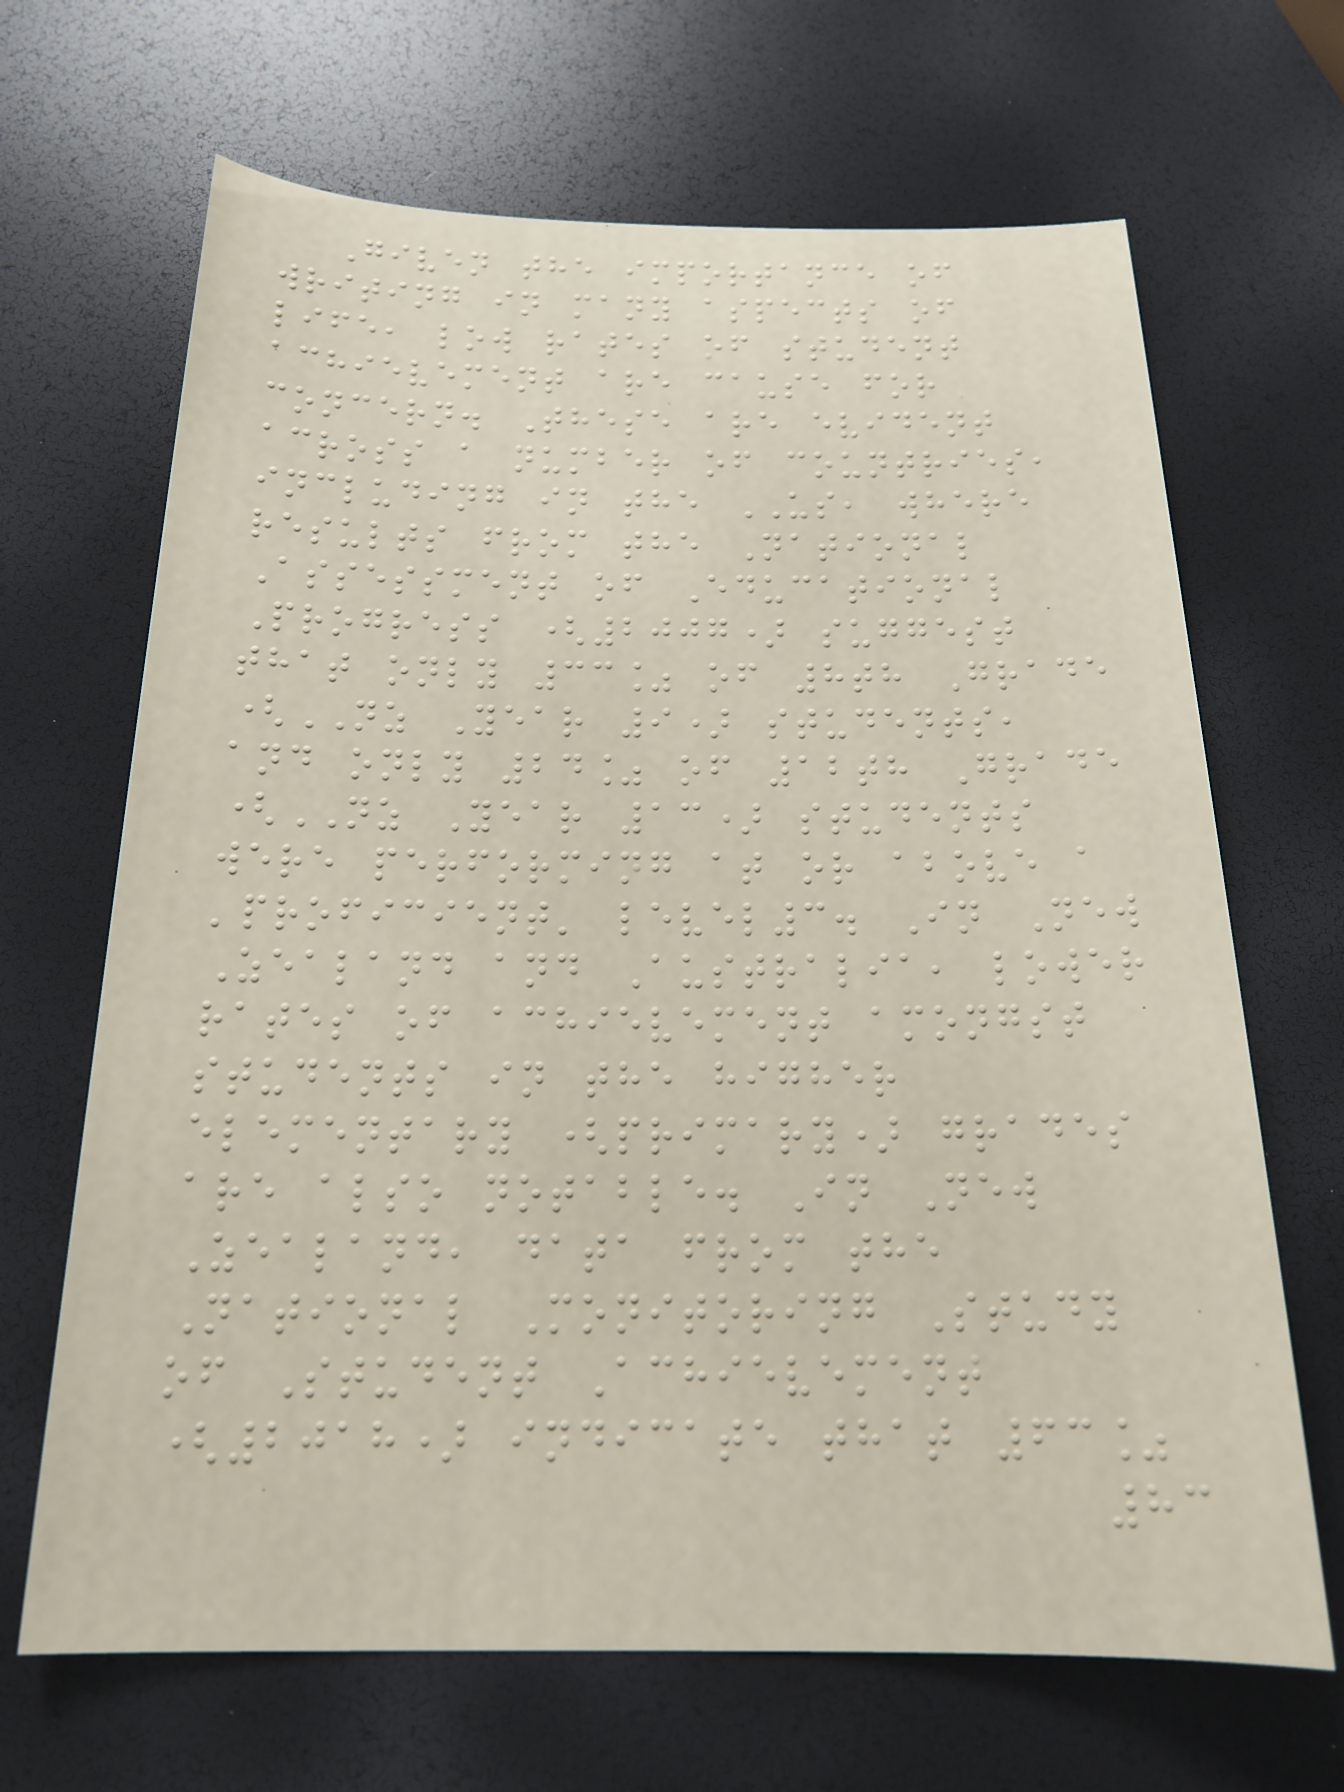Given the importance of
writing in many aspects of
life, low rates of student
achievement are cause for
concern. These are evident
across a number of countries,
including in the US, where
results from the National
Assessment of Educational
Progress (2007) suggest
that only 33% of 8th Grade
(NZ Year 9) students,
and only 24% of 12th Grade
(NZ Year 13) students
were performing at or above a
'proficient' level3. In New
Zealand and Australia, lower
rates of achievement amongst
students in the higher
elementary (primary) grades
are also notable. In New
Zealand, data from the
National Monitoring Study
of Student Achievement
(2018) indicate that 63%
83
